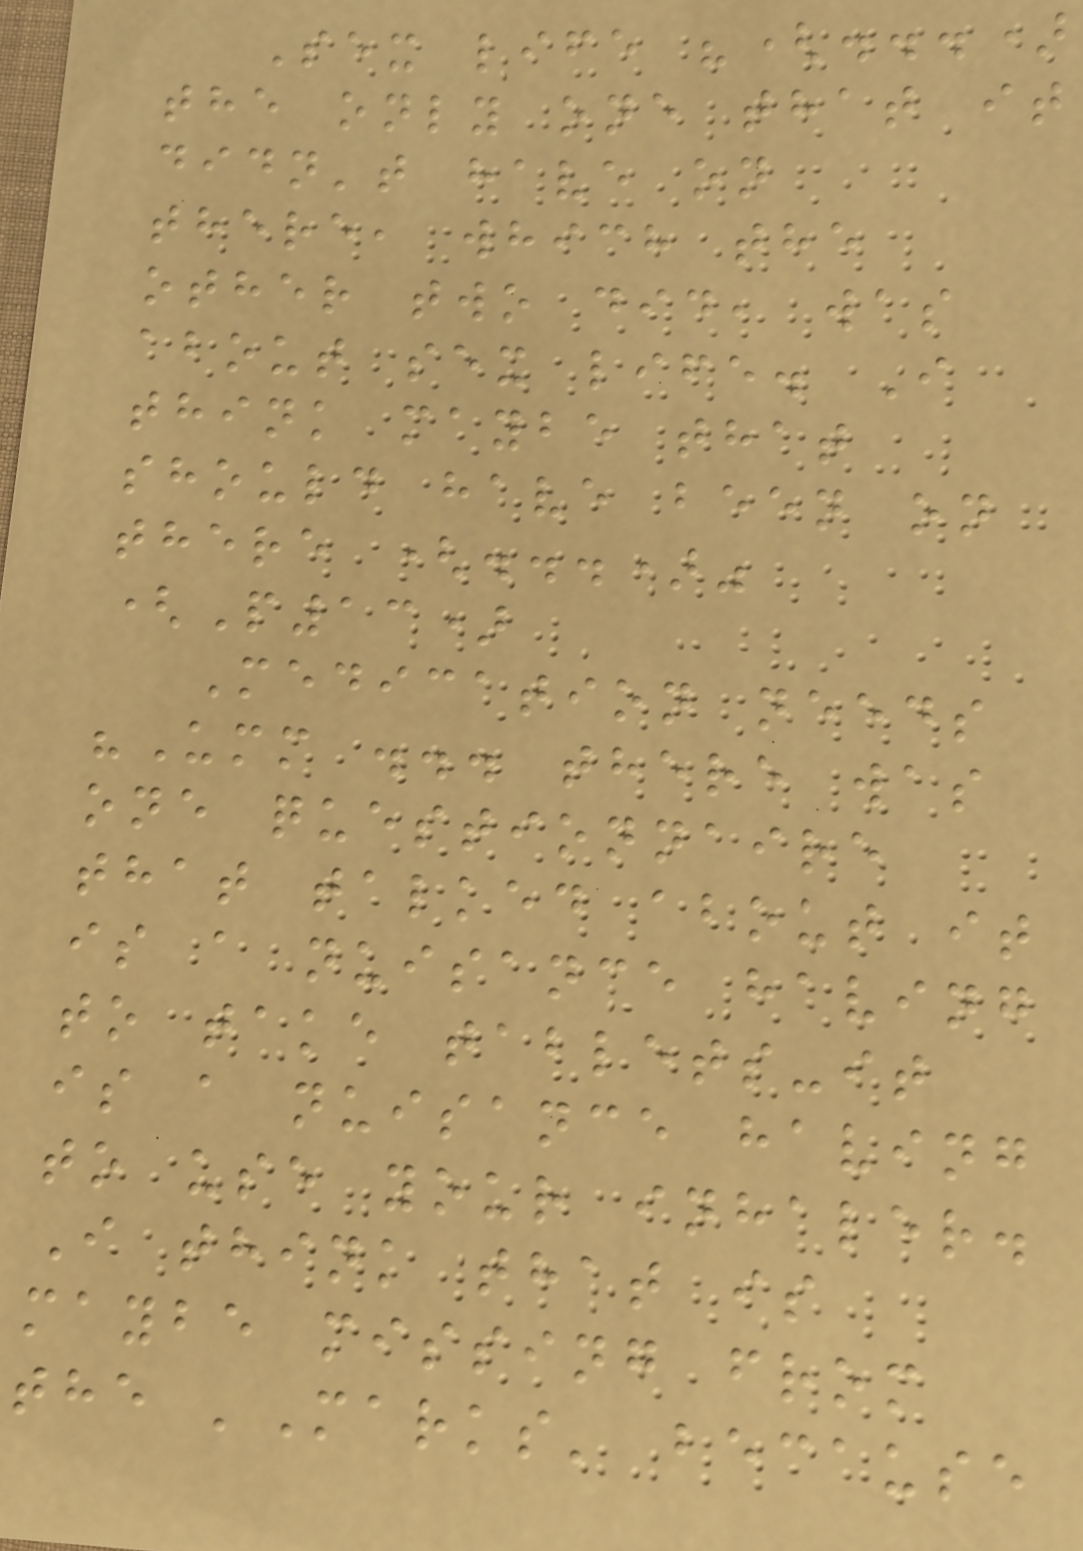Sex life "(...)
the only one that it
didn't have on
there, which the
other two did, was
about sex life. I
think maybe that
should have been on
there (...)"
(P13)
Medication needs
"Umm ... there was
one questionnaire
that talked about it
is a nuisance having
to take tablets-it
is a nuisance having
to use your inhaler.
I think that is
maybe missing from
the 'Marks' because
